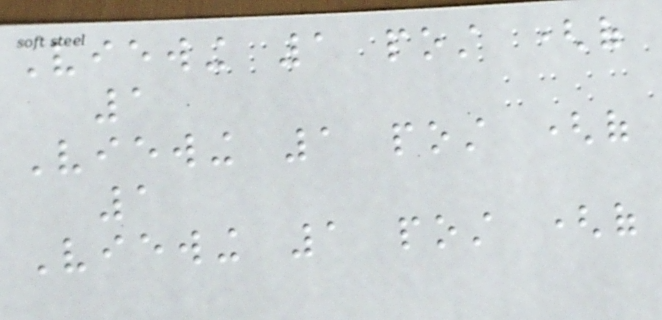Viewing 1 post (of
1
Viewing 1 post (of
1
Viewing 1 post (of
